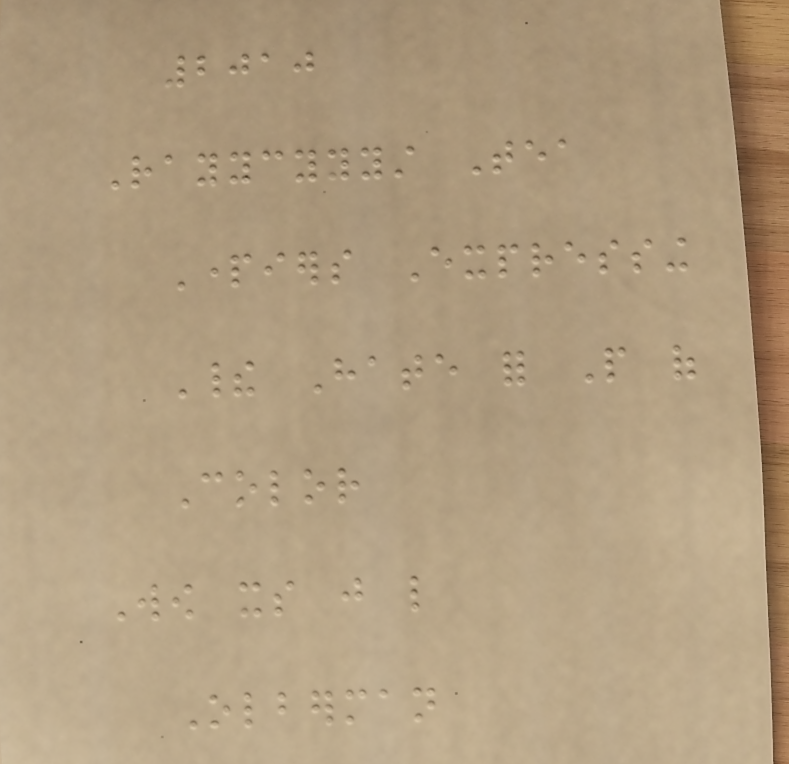2010
Rayycyyyst Tea
Partiers Expressing
Their Hate for People of
Color
Wow its just like
Olberman
